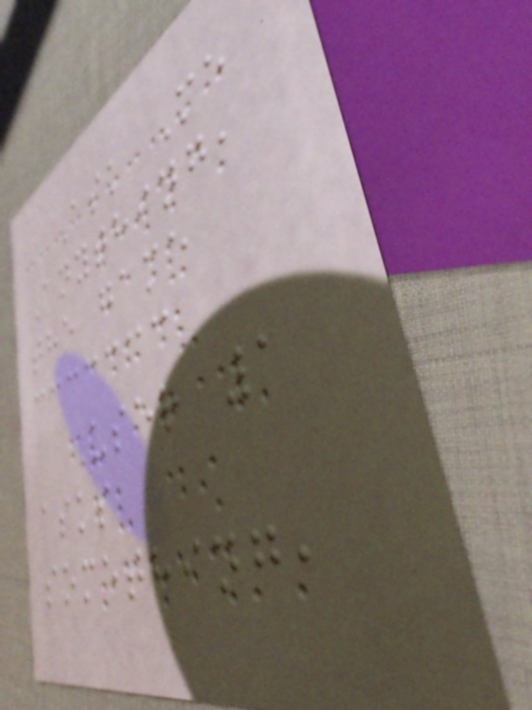Ask Me
Anything,
the game
User 1
asks
something,
